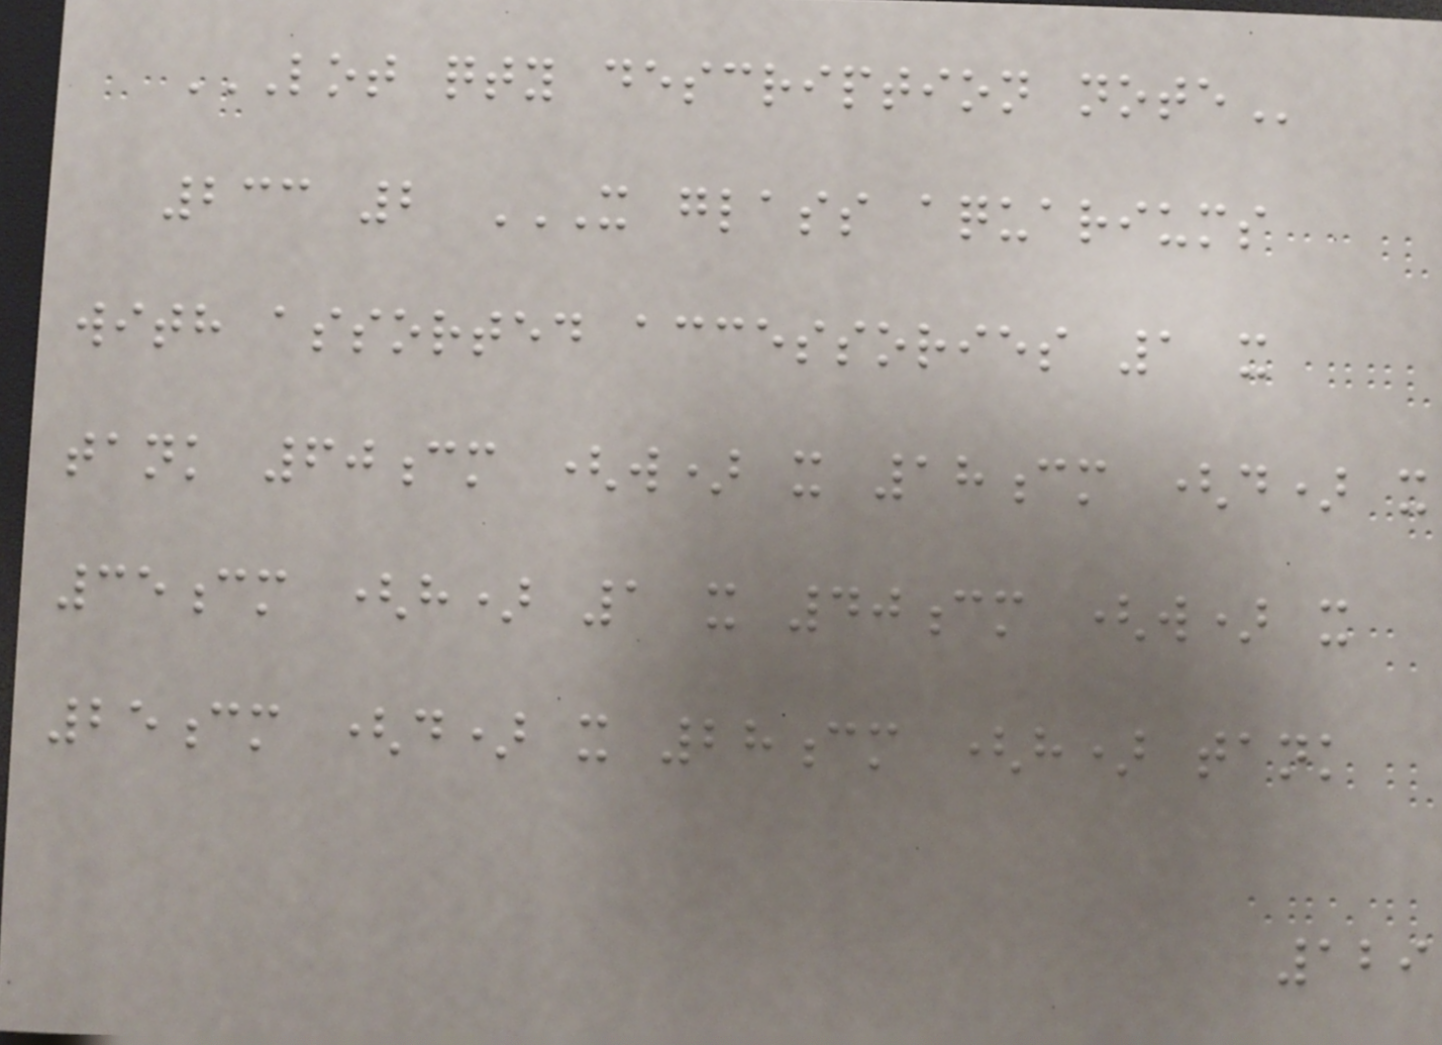LOT QTY DESCRIPTION NOTE
233 2 X GLASS AQUARIUMS
WITH ASSORTED ACCESSORIES 1 X
TANK 60CM (W) X 18CM (D) X
35CM (H) 1 X 40CM (W) X
25CM (D) X 28CM (H) TANK
129
